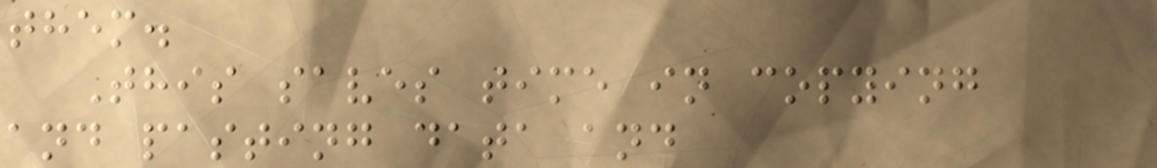them.
This saves time in copying
and pasting data and
